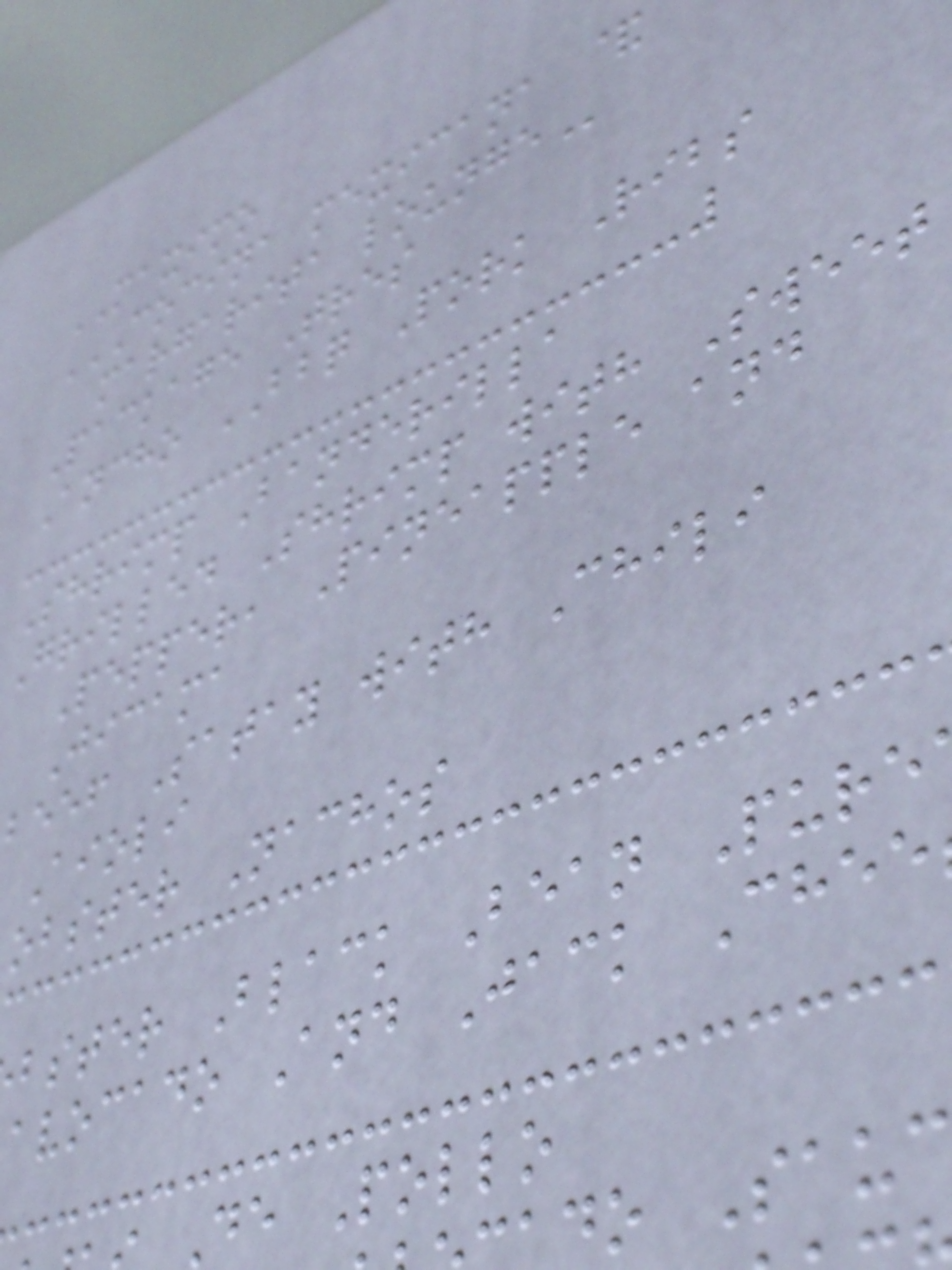MAXIMO
COCINA MEXICANA &
margarita
Package Tres
Ancho BBQ Pork Ribs
Shrimp Banderilla
Grilled Shrimp with Sweet
Pepper, Pineapple and
Jicama
beef Satay with Chili
Aioli
obster Nachos
bster Black Bean Pure
avocado And Jack Chee
De Pollo
do Sauc
